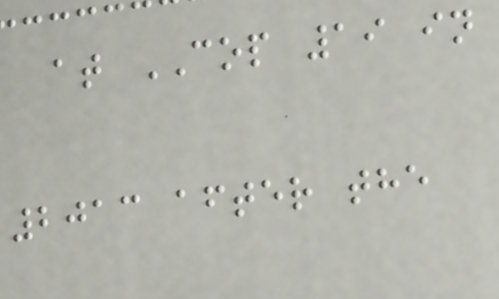at COP 19 in
2013 after the
